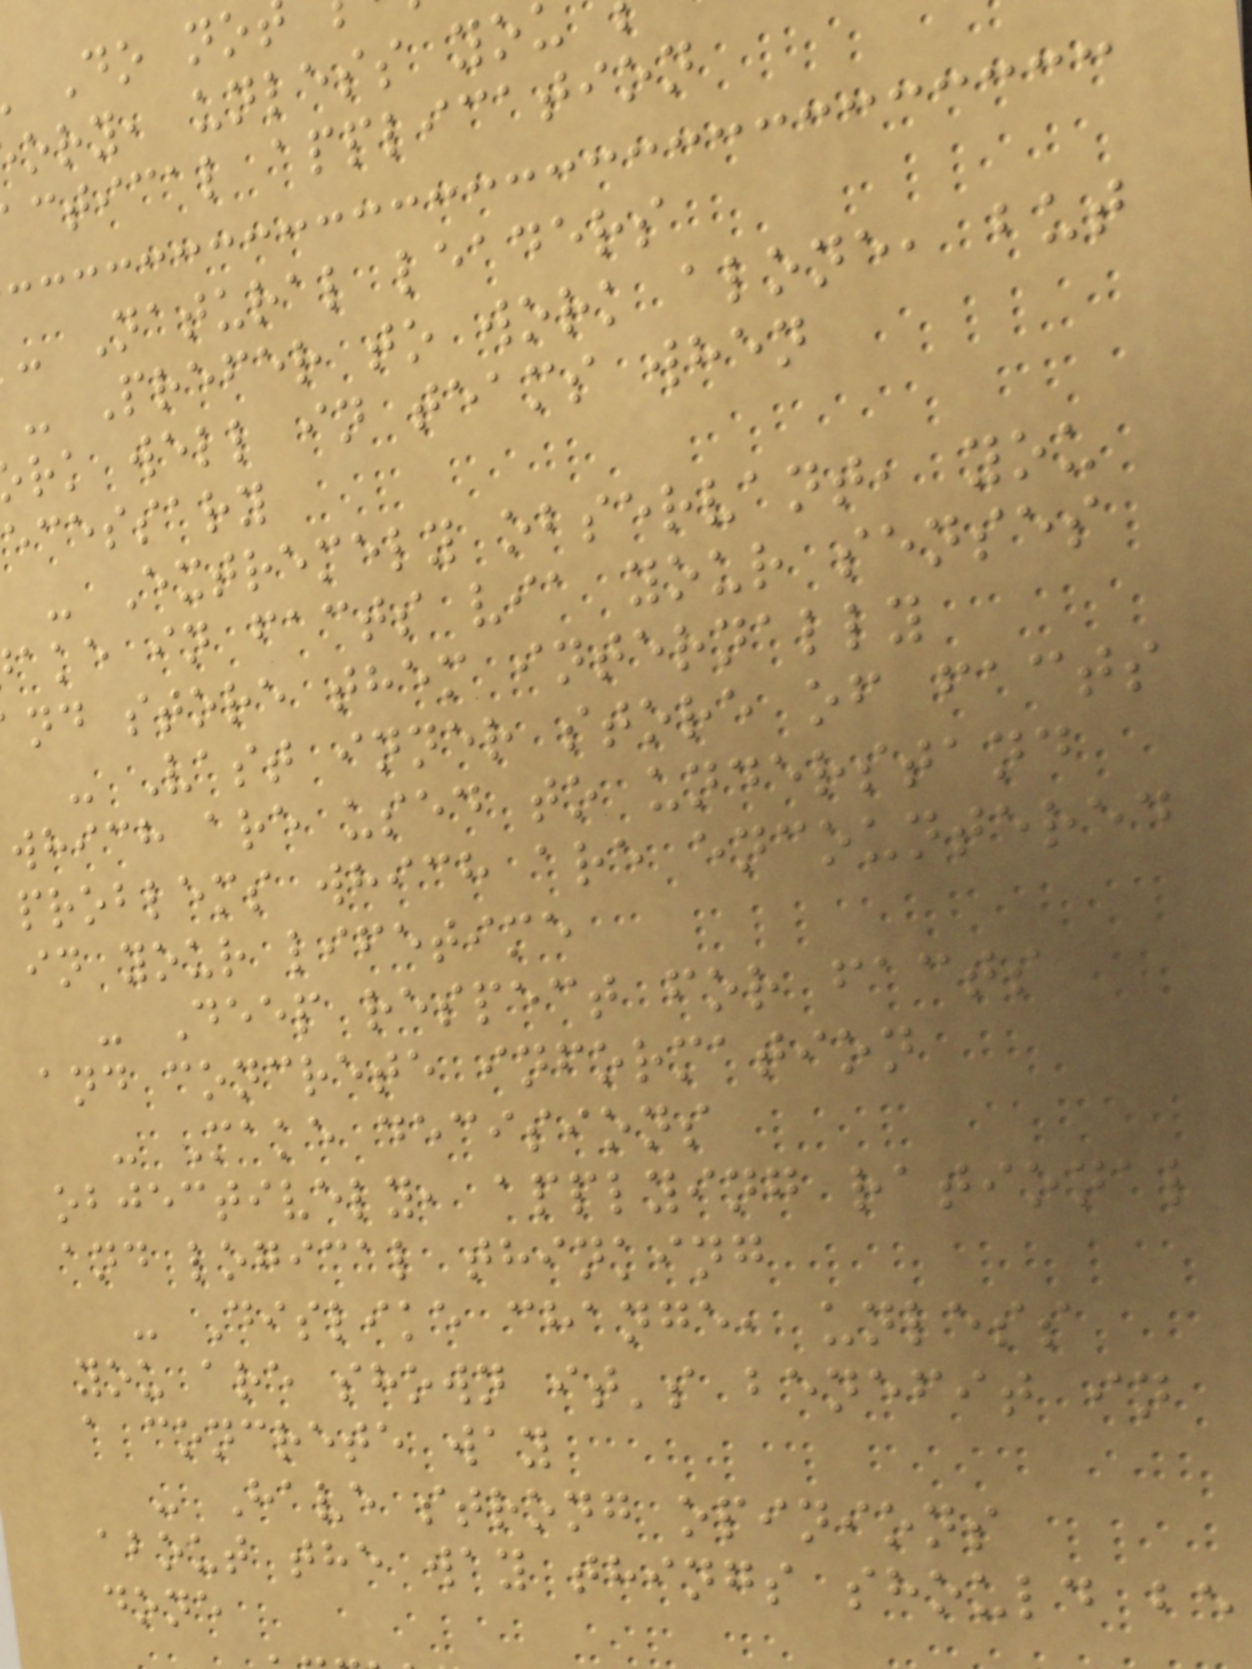Do no
ory, unless yo
ctical application
- Natural leaders
- Prefer to work alone, but
rk well in teams when
ecessary
- Extremely observant, you
ake in facts via your senses
nd store them internally
- Vast inner store of facts
which are used to understand
problems which are encountered
in your lifetime
- Deep respect for facts
and concrete information
- Make decisions
objectively, applying rational
and logical thinking
- Dislike change, unless
you are shown it's benefit in
a concrete way
- Have strong opinions
about the way things should be
done
